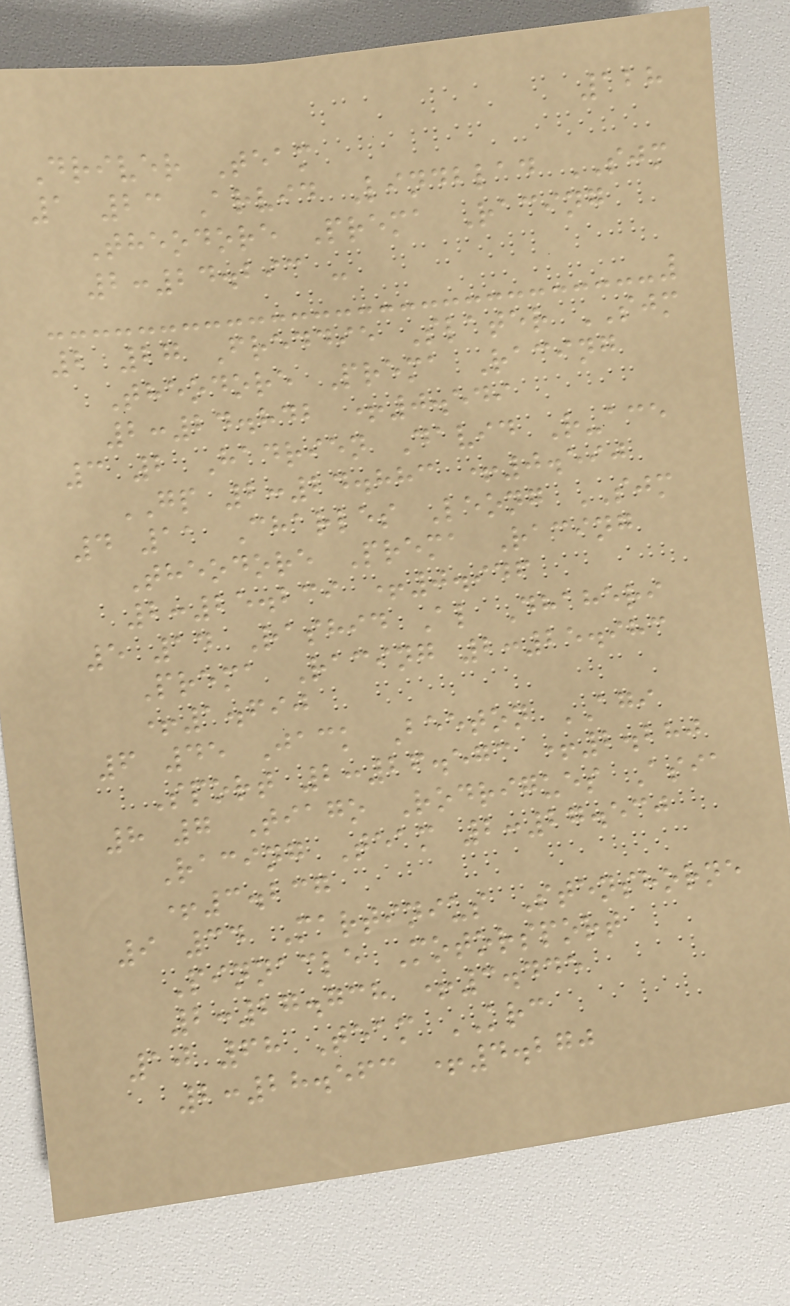128
Driver Team
1 23 Arvid Lindblad SJM
Theodore Prema Racing
2:24.293 -
2 27 Freddie Slater SJM
Theodore Prema Racing
2:24.842 +0.549
3 2 Hadrien David R-ace
GP 2:24.883 +0.590
4 11 Charles Leong SJM
Theodore Prema Racing
2:25.239 +0.946
5 14 Rashid Al Dhaheri
Prema Racing 2:25.983
+1.690
6 45 Jack Beeton AGI
Sport 2:26.573 +2.280
8 7 Tiago Rodrigues Asia
Racing Team 2:27.530
+3.237
9 34 Martinius Stenshorne
Pinnacle Motorsport
2:27.738 +3.445
10 68 Team KRC
2:28.563 +4.270
